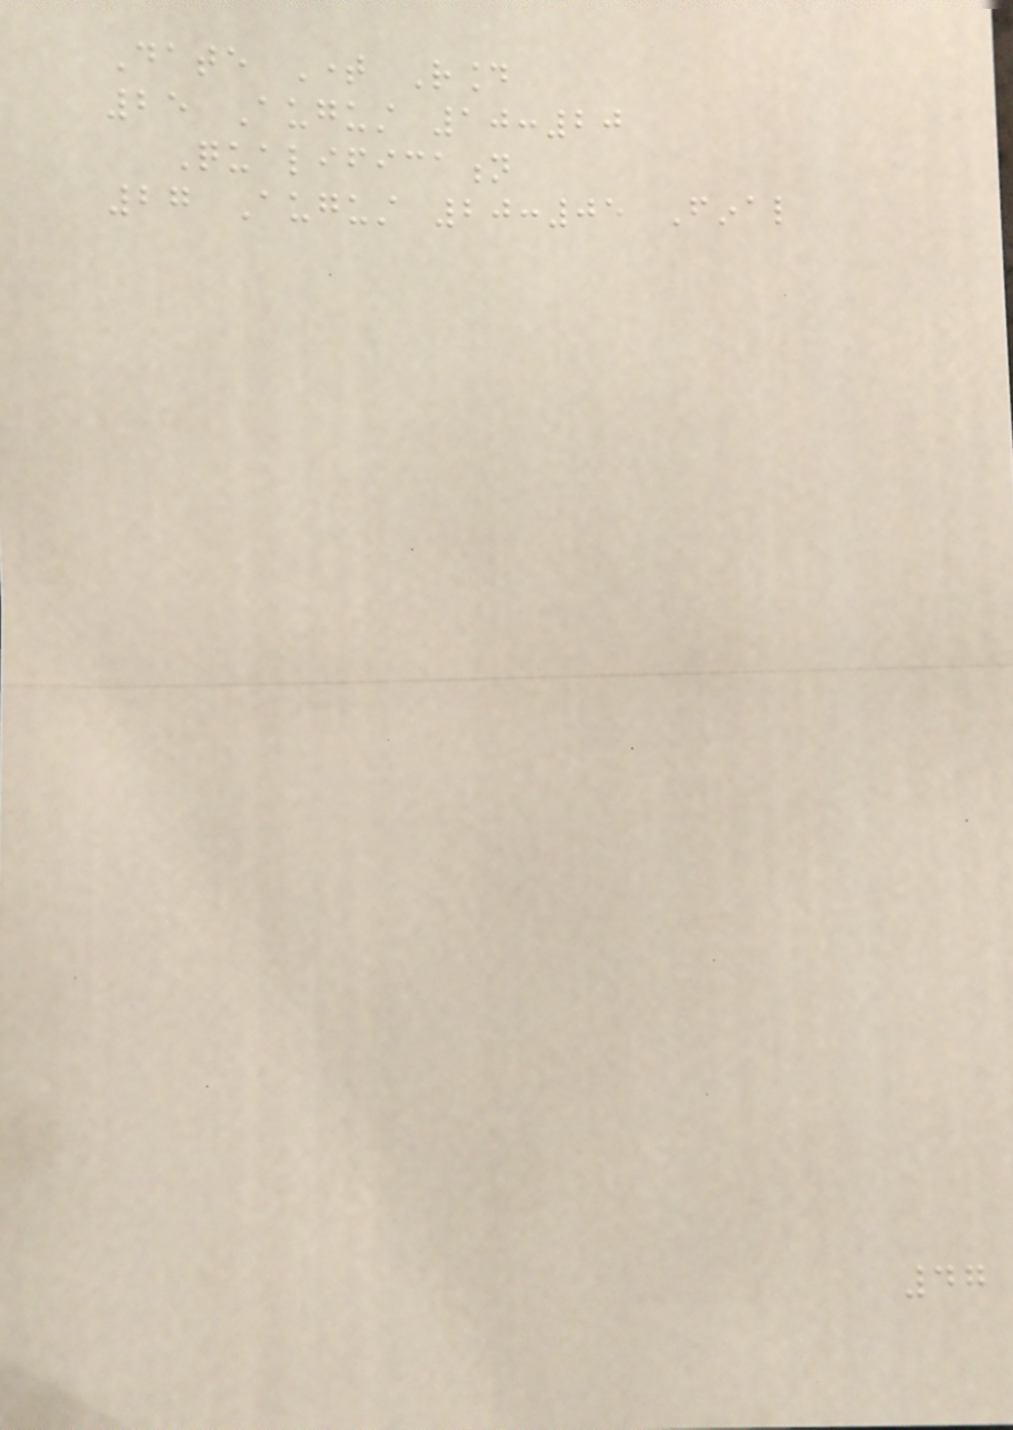Date Time Round
25 August 10:20
Qualification
27 August 20:05 Final
47
